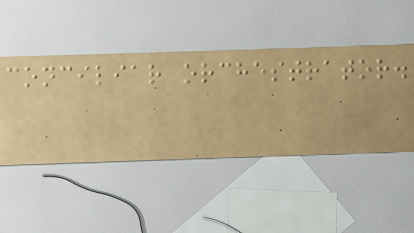conciliar orchestrator.
